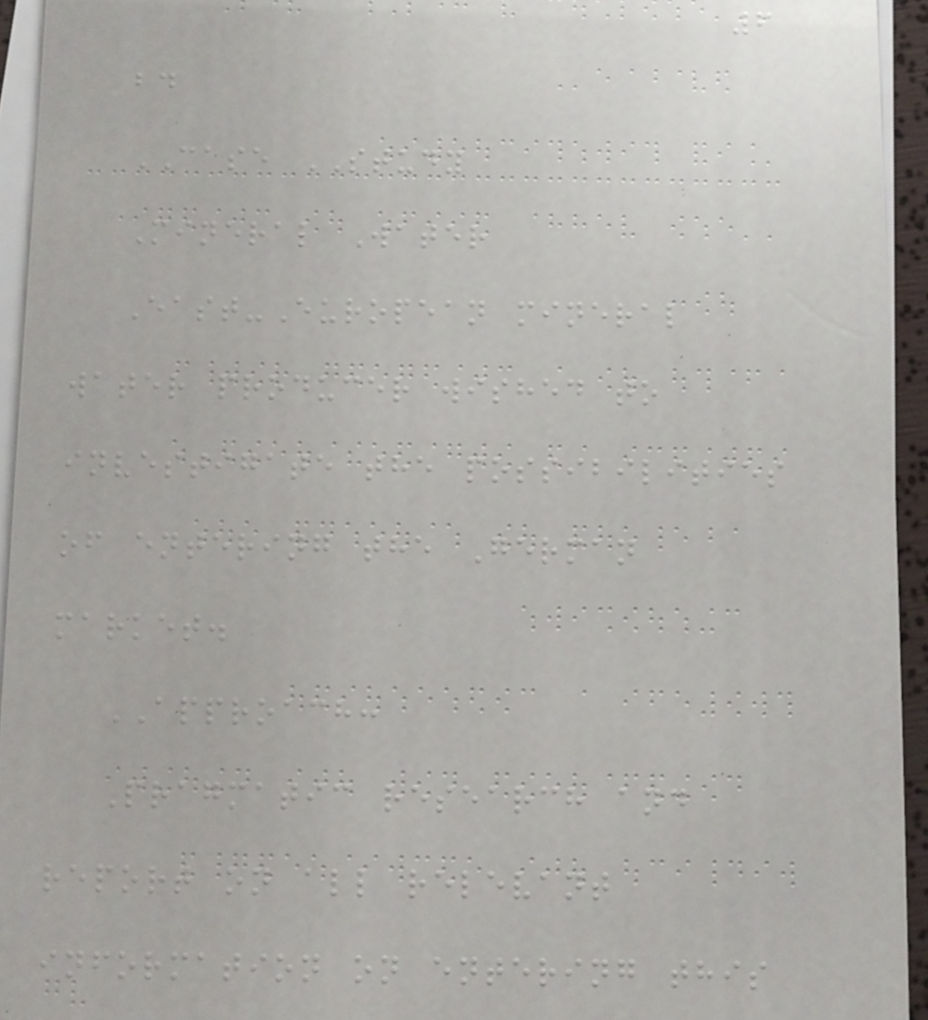6
bd
CASE STUDY
Mineral Water
East-European mineral
water producer wished to
investigate the possibilities
of entering the German
market.
APPROACH:
Pragmatic research and
report on all relevant
information on entering this
